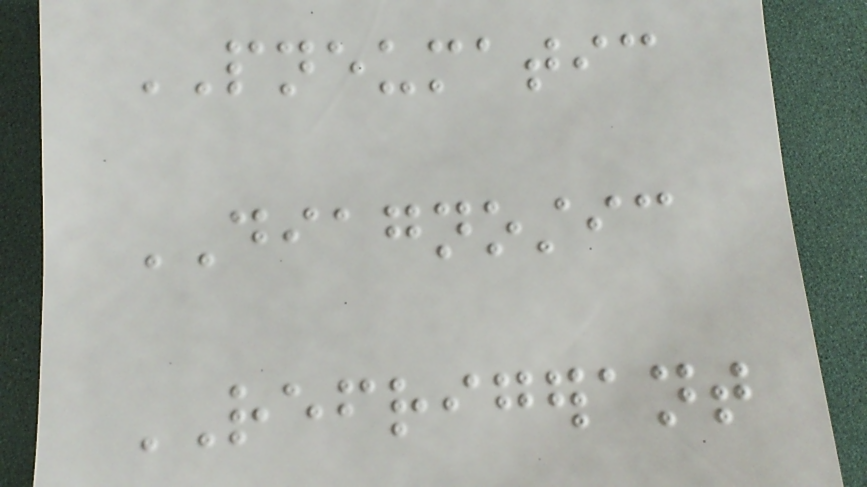PNEUMATIC
DIAGNOSTIC
REFRIGERANT
